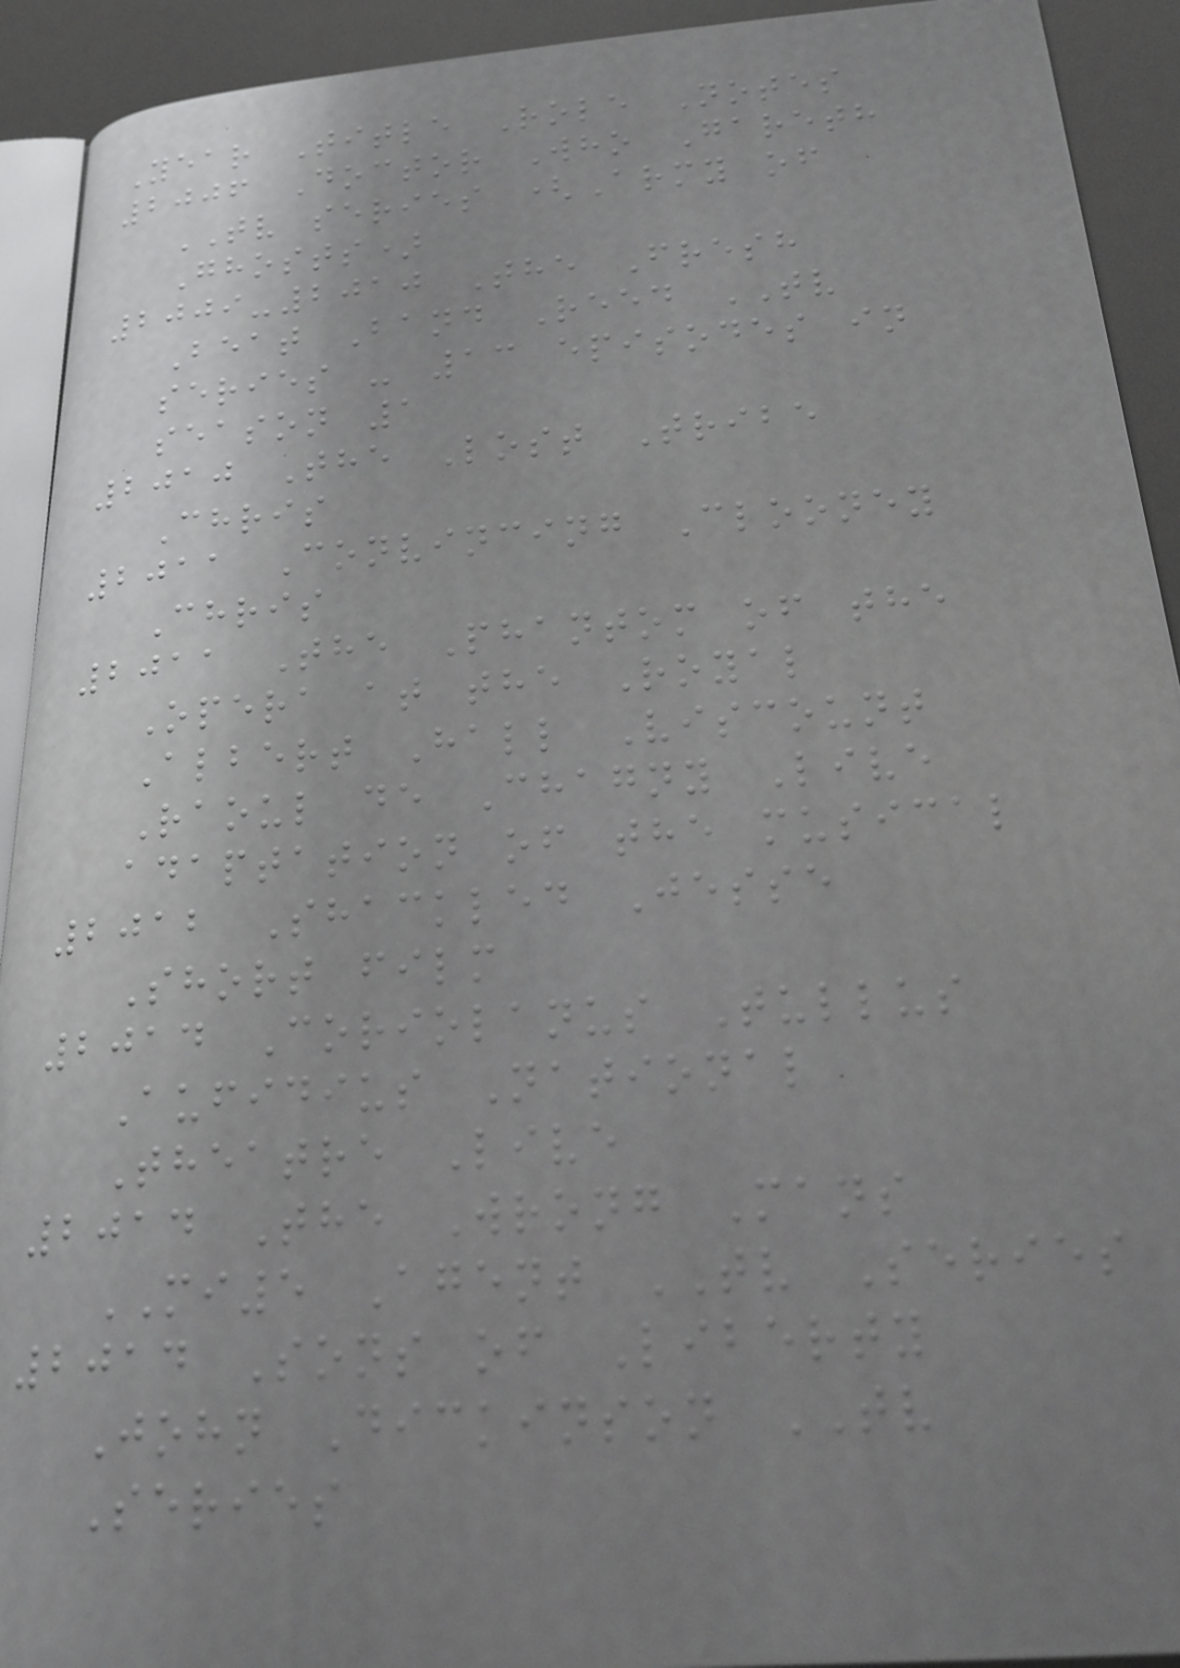Year Title Role Notes
2006 Doctor Who Gareth
TV series (Army of
Ghosts)
2009-2010 The Fresh
Beat Band Reed TV
series - 13 episodes in
season 1
2010 The Lost Tribe
Chris
2011 Convincing Clooney
Chris
2011 The Phantom of the
Opera at the Royal
Albert Hall Viscount
Raoul de Chagny Live
adaptation of the musical
2012 Shackled Jesse
Short film
2014 Coriolanus Tullus
Aufidius National
Theatre Live
2014 The Wrong Mans
MI5 Agent TV Series
2014 Sons of Liberty
John Dickinson TV
Series
